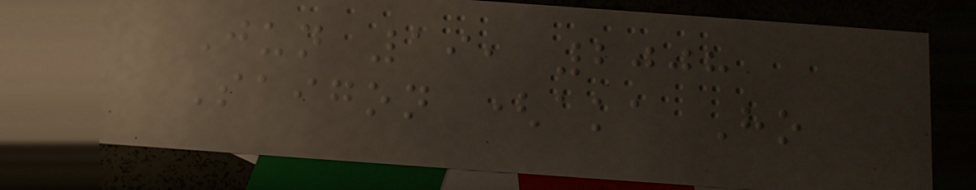Jun 19, 2008
Saigon (aka Ho
